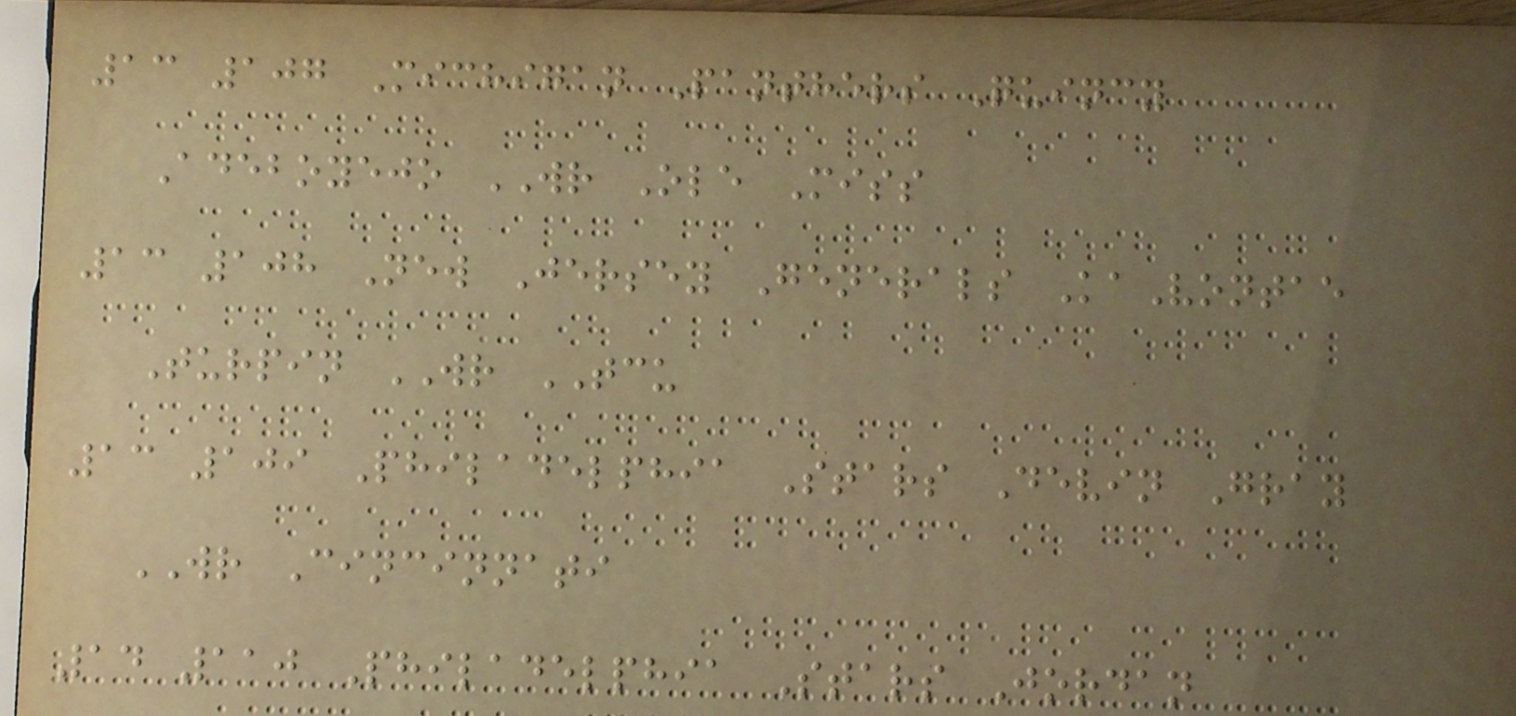13 107 Michigan Panthers Quincy
Adeboyejo WR Ole Miss
13 108 New Jersey Generals KaVontae
Turpin WR TCU
13 109 Philadelphia Stars Devin Gray
WR Cincinnati
14 110 Philadelphia Stars Jordan
